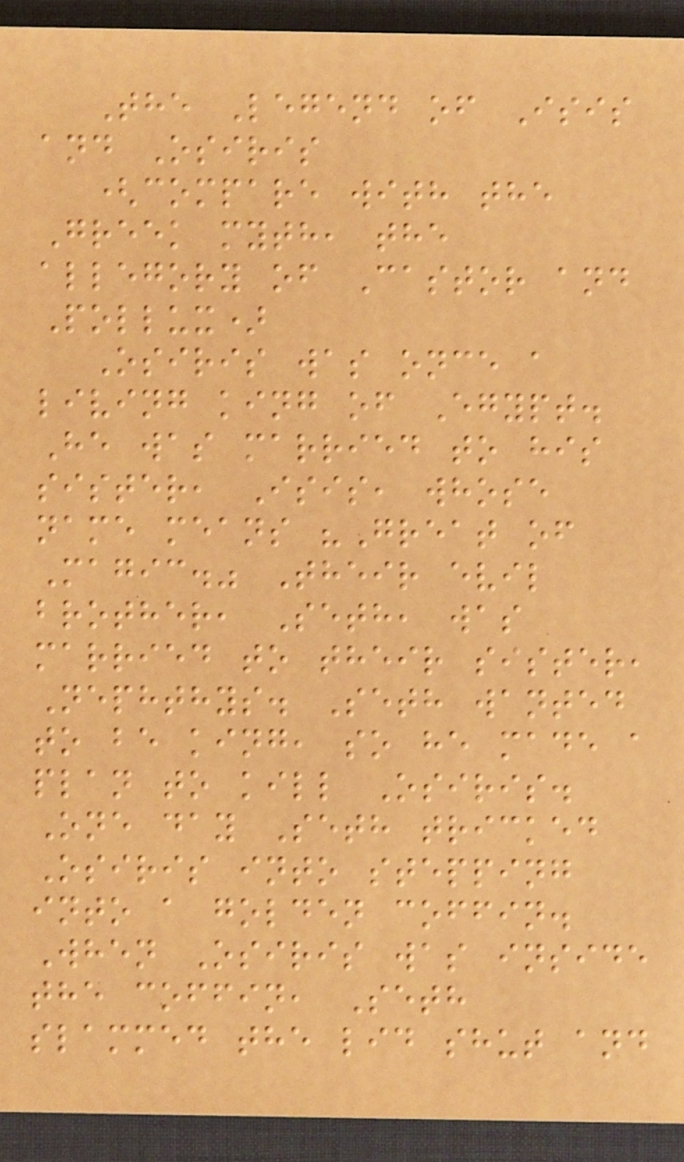The Legend of Isis
and Osiris
(compare with the
Greek myth, the
allegory of Castor and
Pollux)
Osiris was once a
living king of Egypt.
He was married to his
sister, Isis, whose
name means "Great of
Magic." Their evil
brother, Seth, was
married to their sister,
Nephthys. Seth wanted
to be king, so he made a
plan to kill Osiris.
One day Seth tricked
Osiris into stepping
into a golden coffin.
When Osiris was inside
the coffin, Seth
slammed the lid shut and
